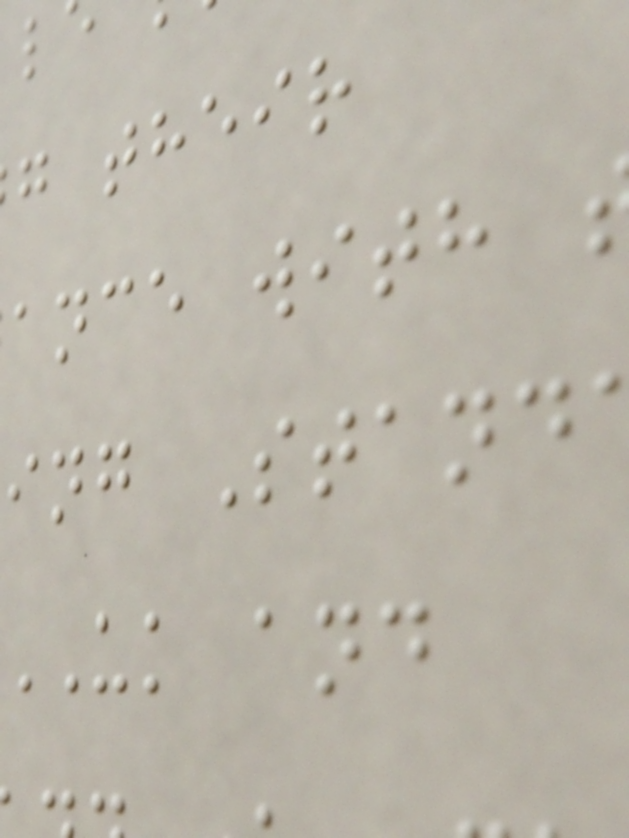g their
ance with
ing Stand
UK and
